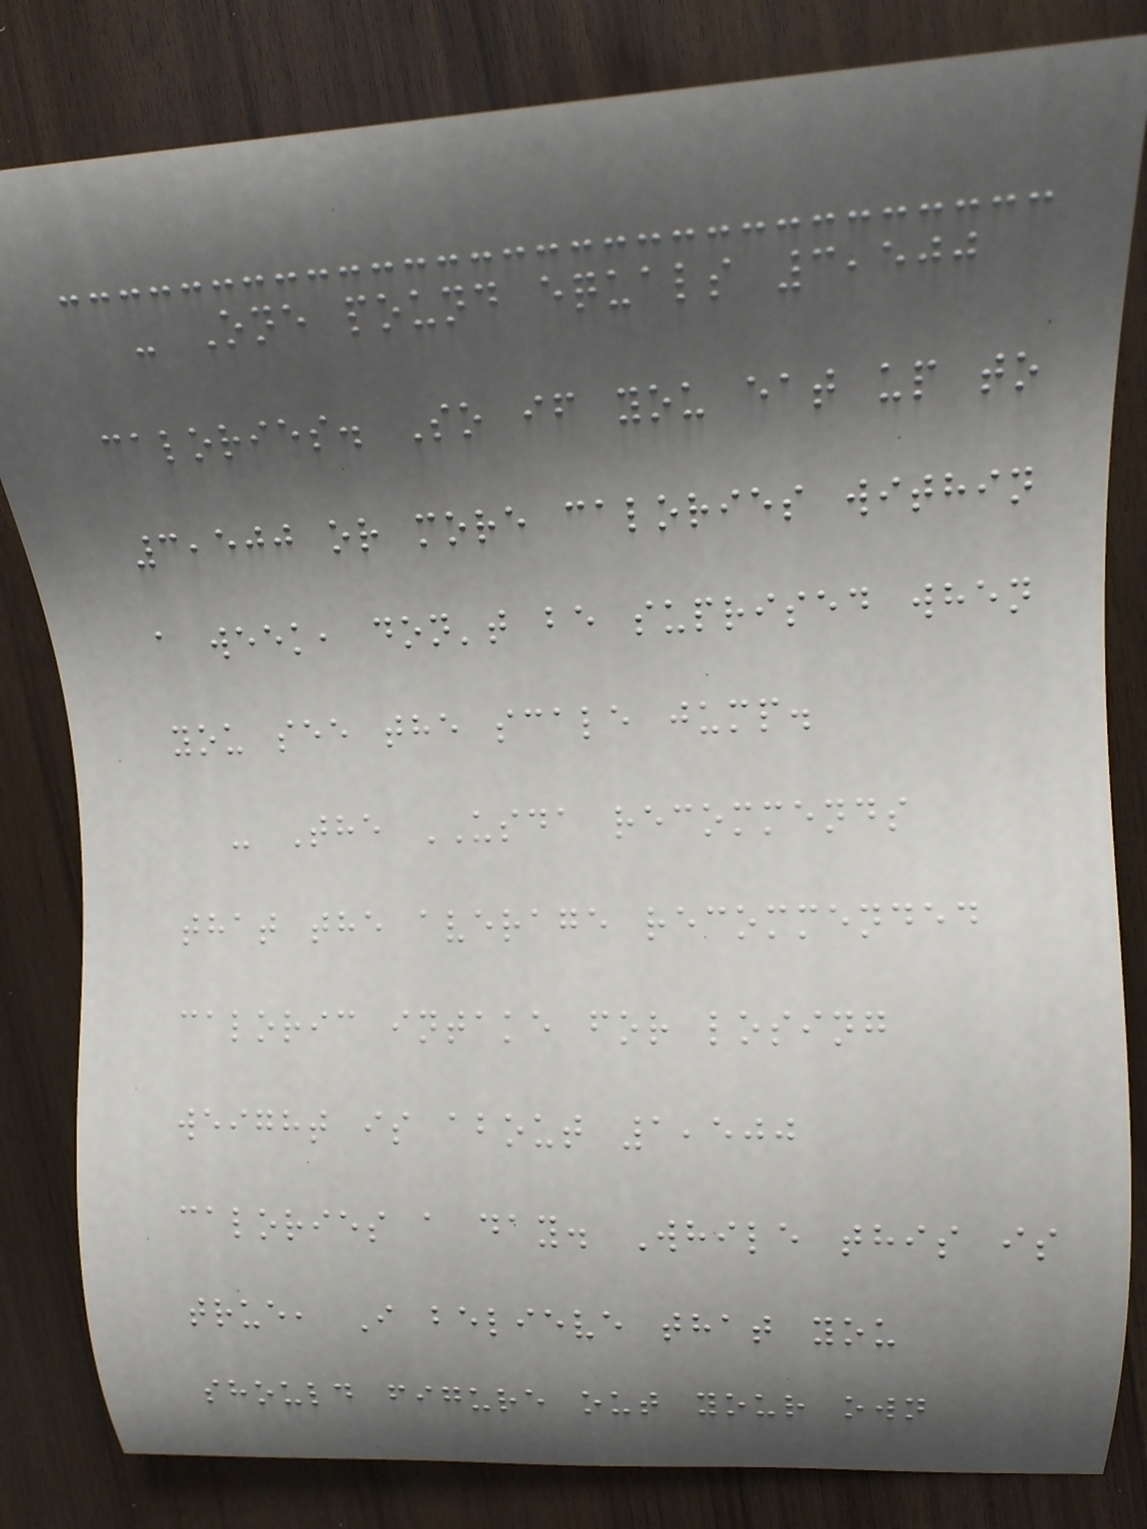- One pound equals 3,500
calories. So if you eat up to
3,500 or more calories within
a week, don't be suprised when
you see the scale jump.
- The USDA recommends
that the average recommended
caloric intake for losing
weight is about 1,500
calories a day. While this is
true, I believe that you
should figure out your own
